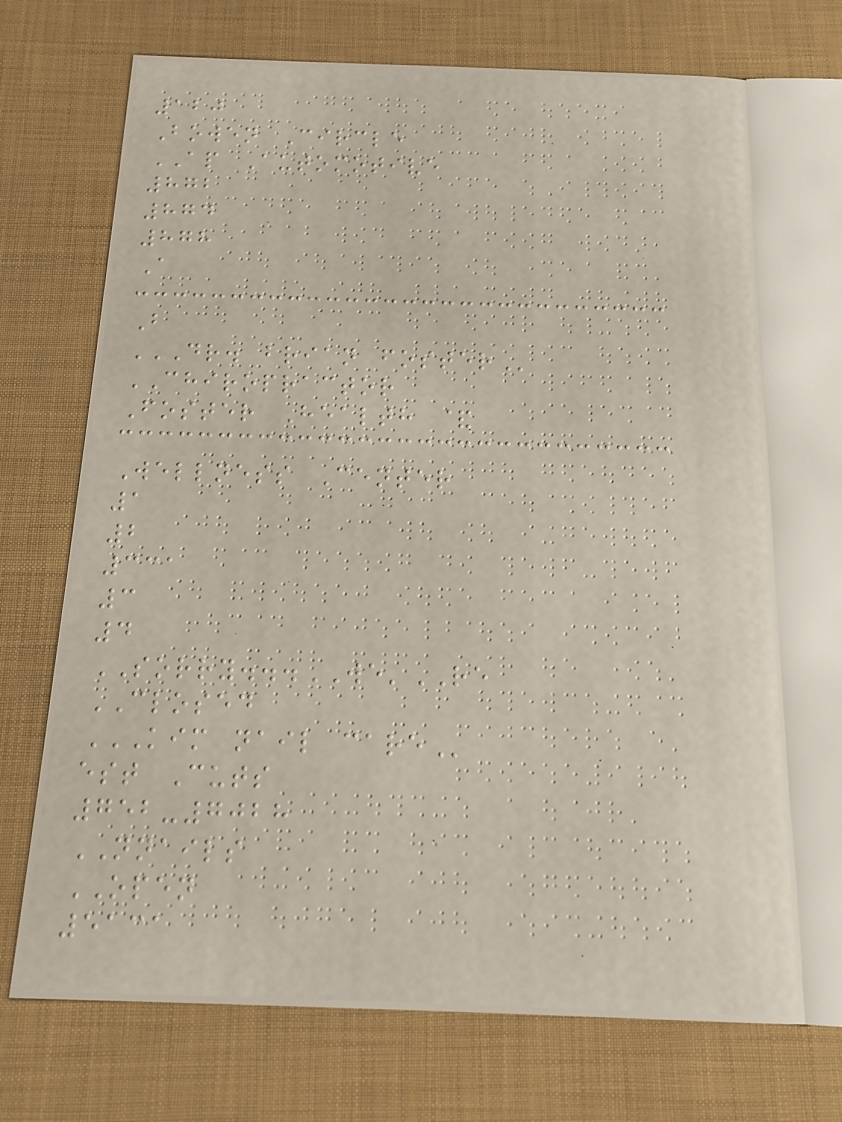120
Bowen Circle
AP Automotive
872
874
878
A
B
DR. BRIAN FOSTER
CHIROPRACTOR
Foster Health &
Wellness Center
1
2
331
3
4
SORRY...WE'RE
CLOSED
KIM NAIL CARE
est Cuts
752-7028
NNAILS
OPEN
5131
